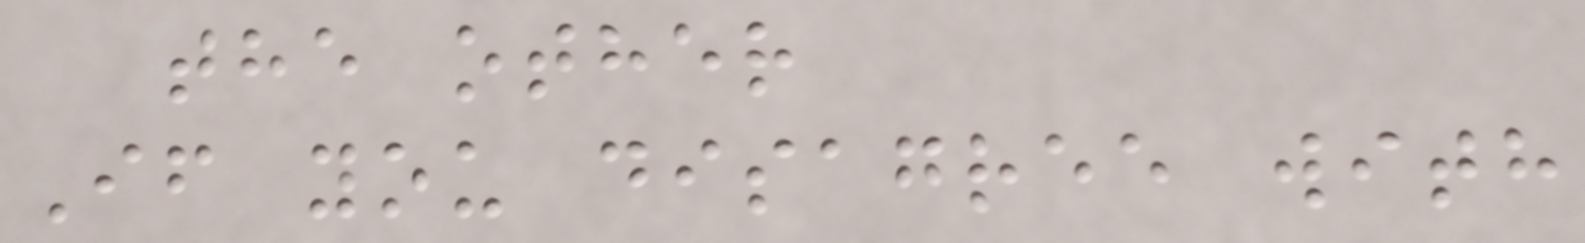the other
If you disagree with
